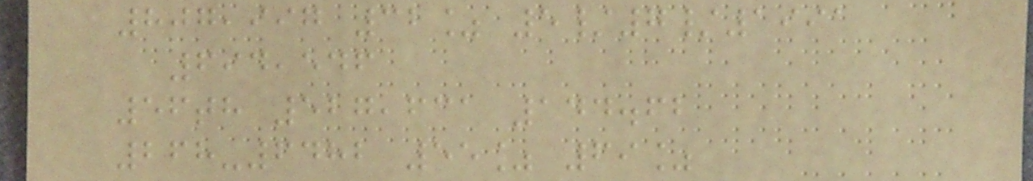807,997 32% 5/7/1991
694,546
56th 527,631 144.62
268-6482 55% 69%
